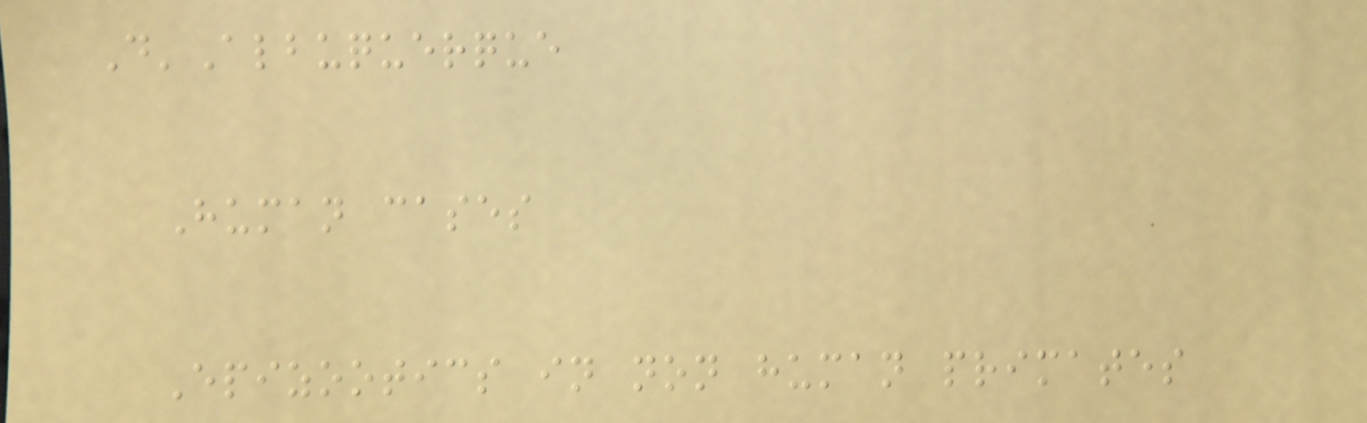D'Albuquerque
Human cases
Epizootics in non human primates
